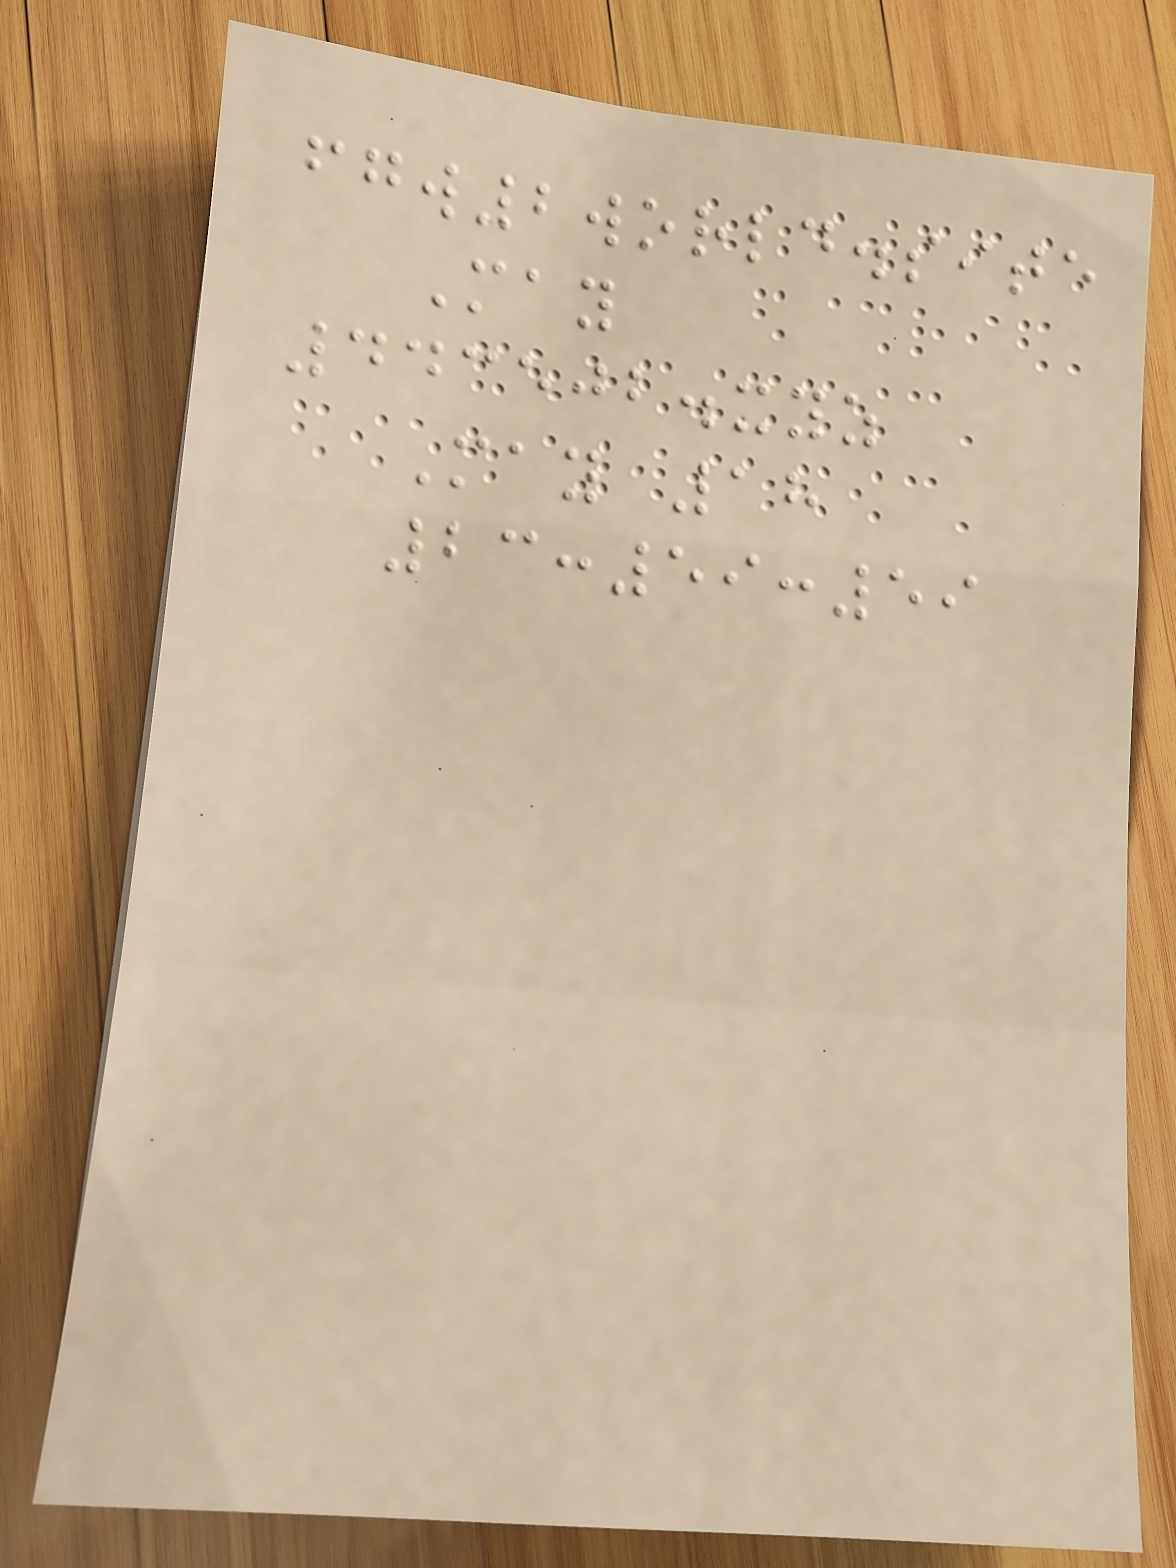fgw2world.site
May
443502.xyz
May 18
23:59:59
